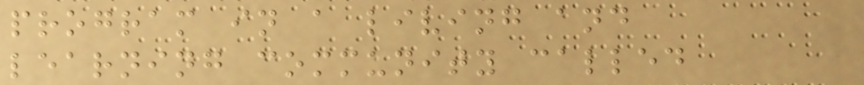program in a living and
learning community called
